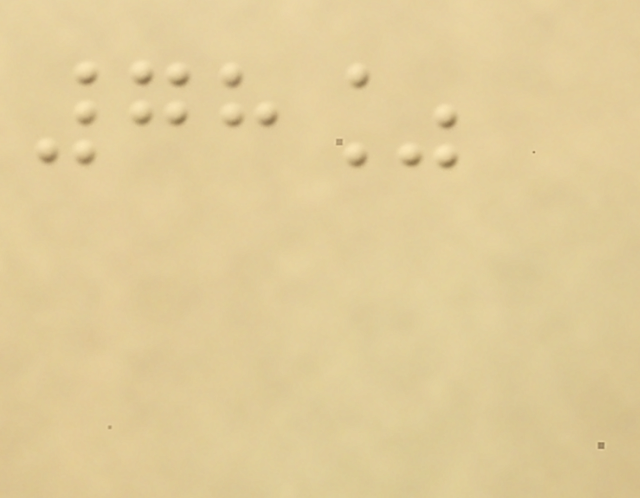78%
